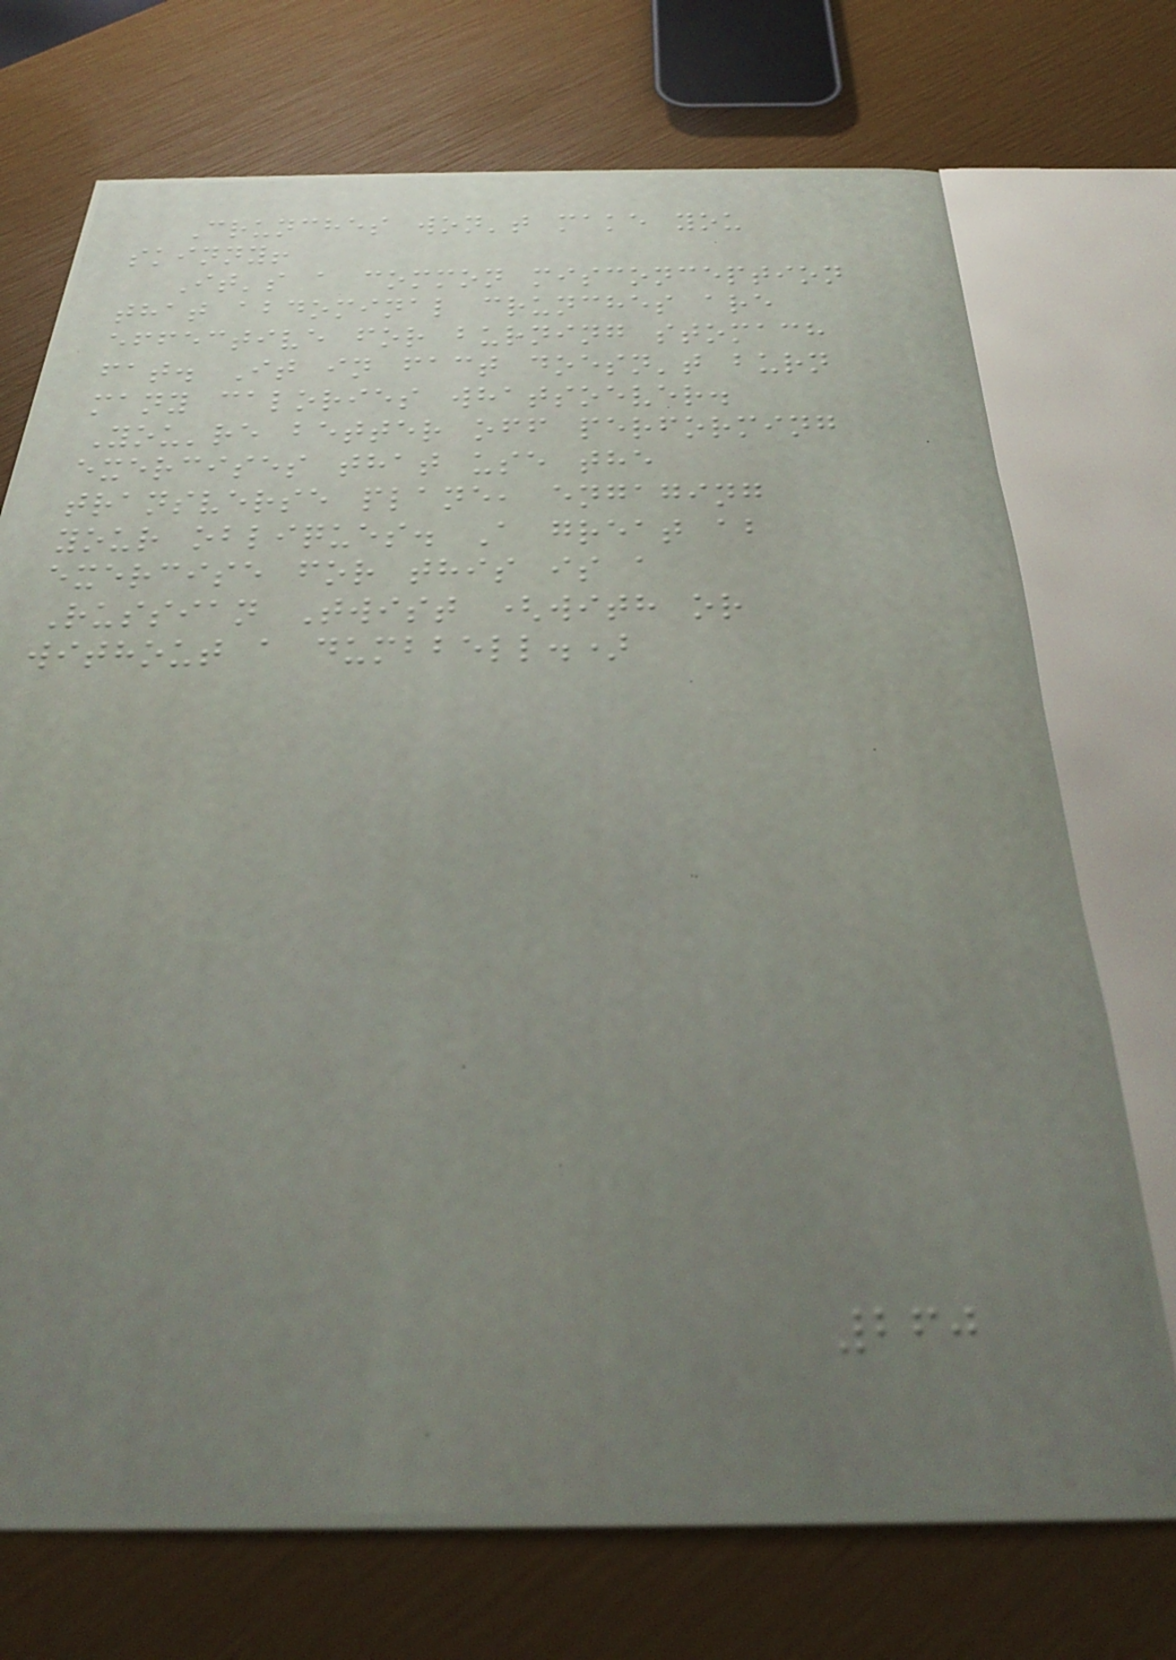Crunches won't make you
skinny!
It's a common misconception
that abdominal crunches are
effective for burning stomach
fat. It in fact doesn't burn
many calories whatsoever.
You're better off performing
exercises that use the
transverse plane, engaging
your obliques. A great ab
exercise for this is a
Russian Twist (with or
without a dumbbell.)
260
